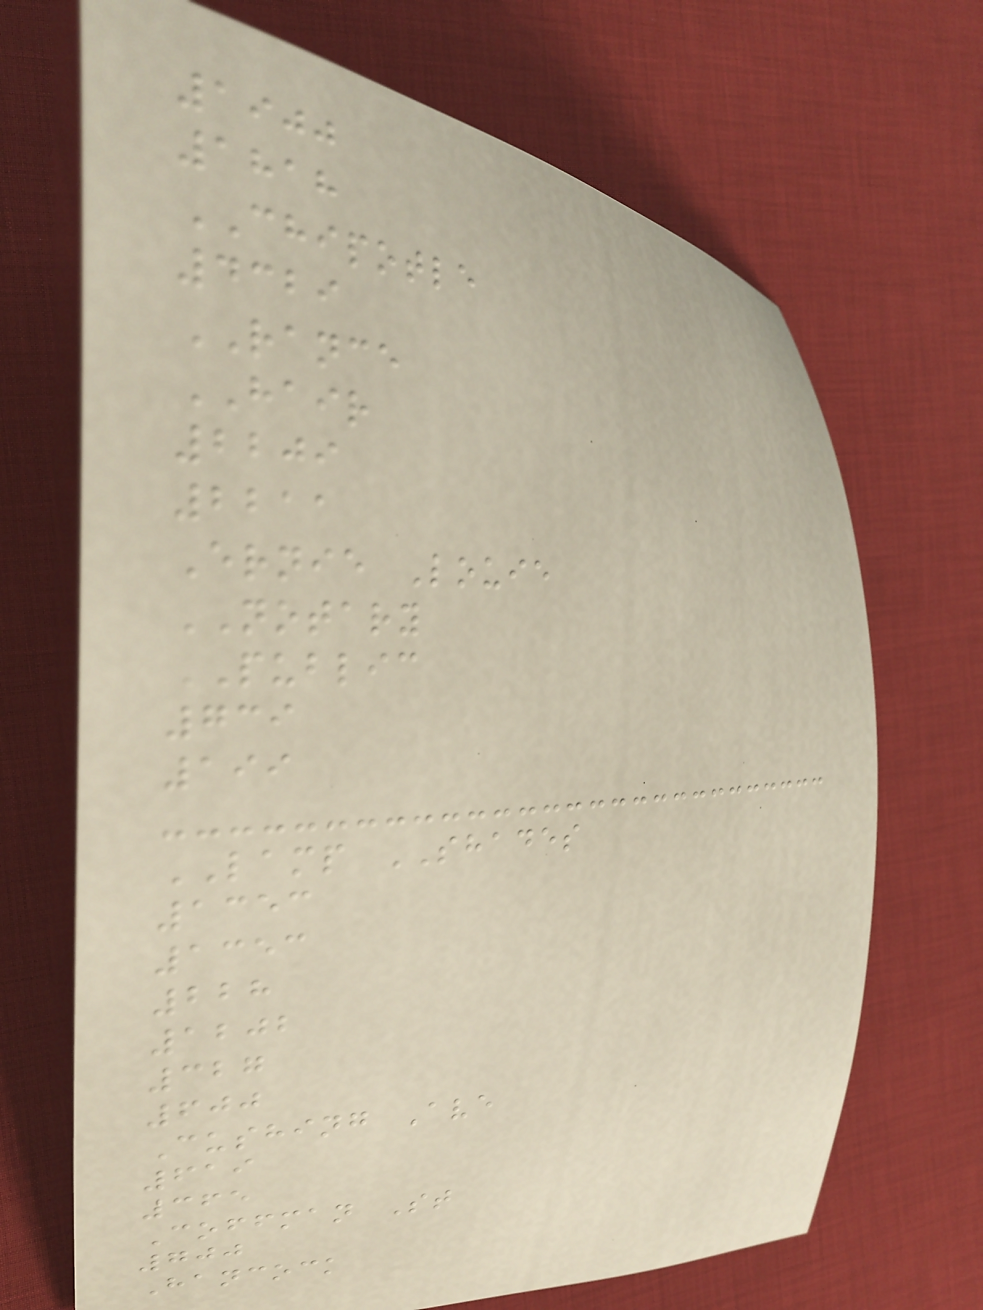1900
1818
CHIPOTLE
4329
RANCE
HAIR
2209
2211
Ernie Louie
NOTARY
PUBLIC
739
199
LAMP SHADES
1353
1353
228
1202
327
600
Cushing Ave
619
365
Coffman St
700
Hancock
